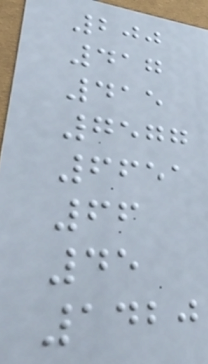200
417
415
7577
6651
66
45
1420
